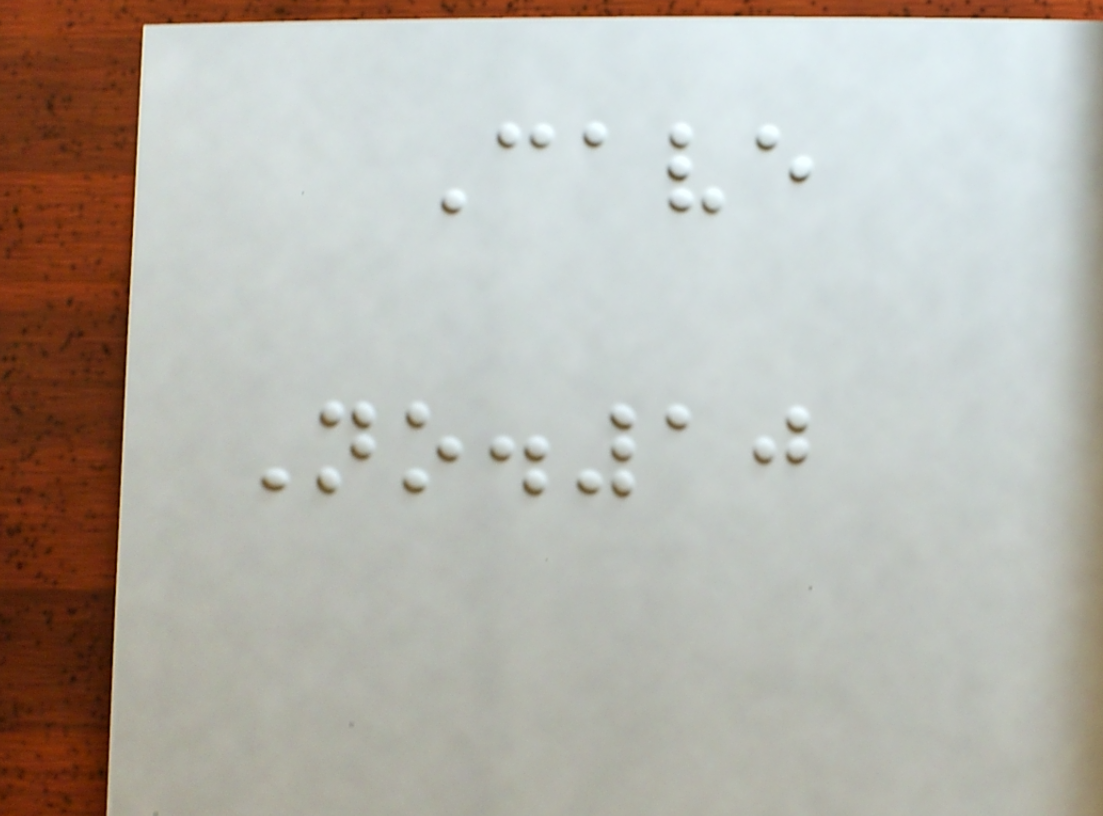Cave
No.10
